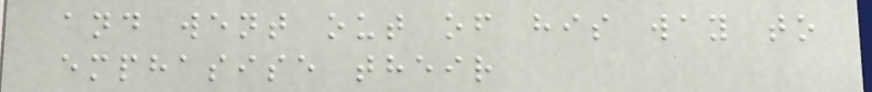and went out of his way to
emphasise their
